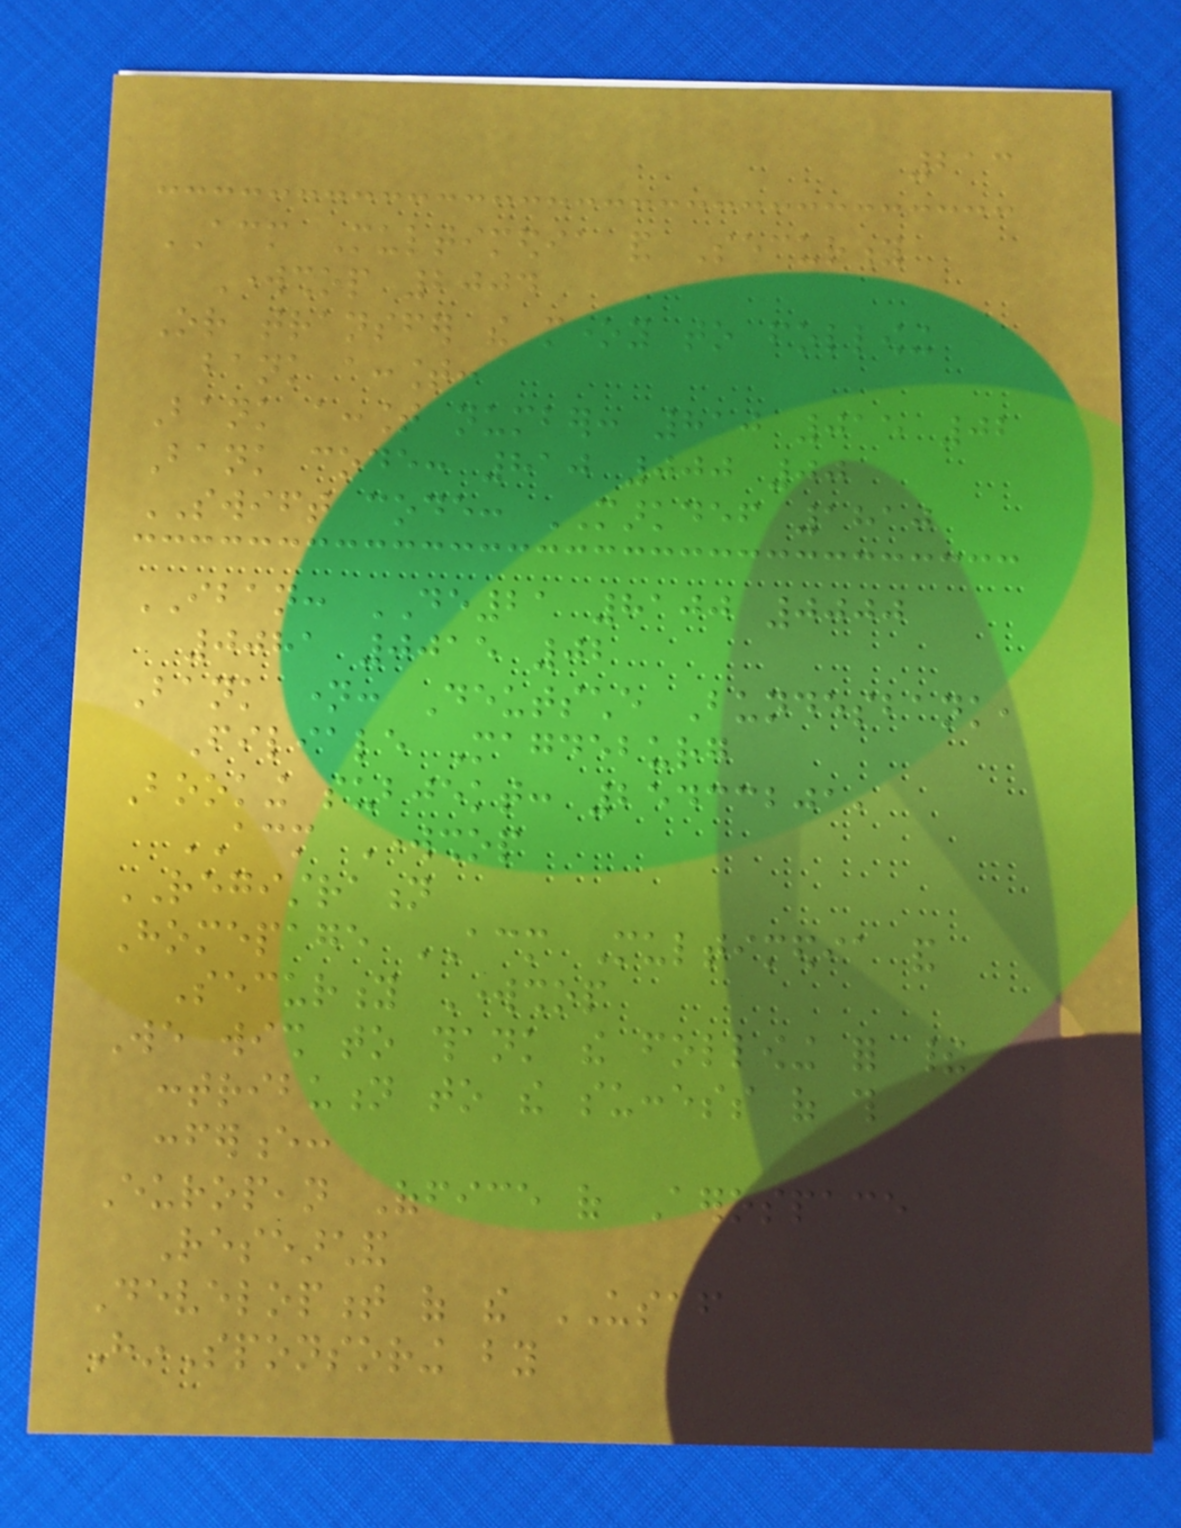213
ACM Multimedia and Security
Workshop 2004
Or transfer the money to following
bank account:
Bank account number: 810 015 02
Bank code: 810 000 00
SWIFT code: MARKDEF 1810
IBAN: DE21 8100 0000
0081 0015 02
Bank name: Deutsche Bundesbank,
Filiale Magdeburg
Booking subjekt: 25433201,
ACM Workshop
REGISTRATION
Homepage ACM Multimedia and
Security Workshop
We wish to thank the following for their
contribution to the success of this
conference:
European Office of Aerospace
Researchand
Development of the USAF
HinSponsoring by
